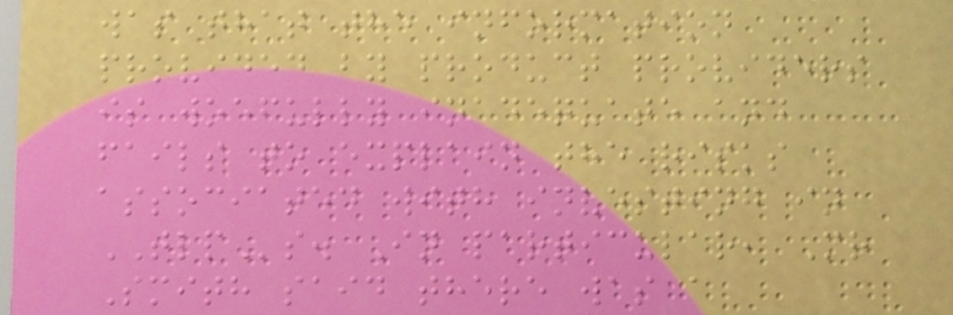was that the information
provided by product providers
is woefully inadequate and
fails to explain the risks
associated with investing in
TLPs. In particular, Mr
Smith said there was a
